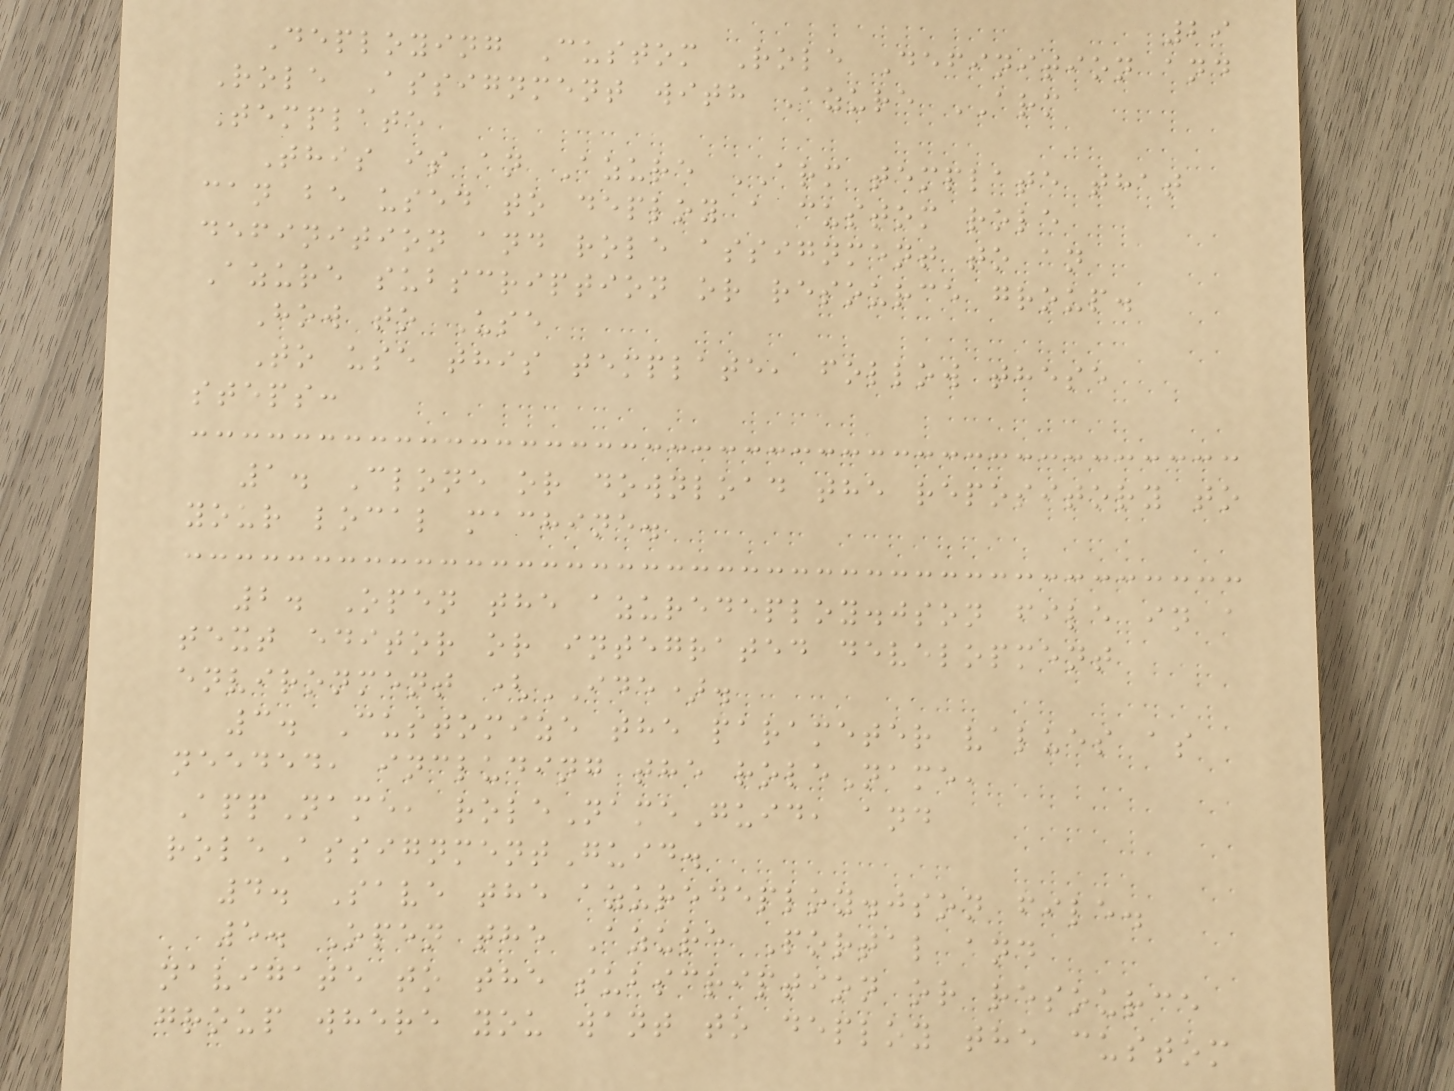29
Deploying Custom Role Definition and
Role Assignment with Azure ARM
Template
This is an Azure ARM template that
can be used to deploy a custom role
definition and role assignment to an
Azure subscription or resource group.
How to Use
To use this template, follow these
steps:
1. Clone or download the repository to
your local machine.
2. Open the azuredeploy.json file in a
text editor or integrated development
environment (IDE).
3. Customize the parameter values as
needed, including the roleName,
AppName, roleNameGuid, and
roleAssignmentGuid.
4. Save the azuredeploy.json file.
5. Open the Azure Portal and
navigate to the subscription or resource
group where you want to deploy the custom
